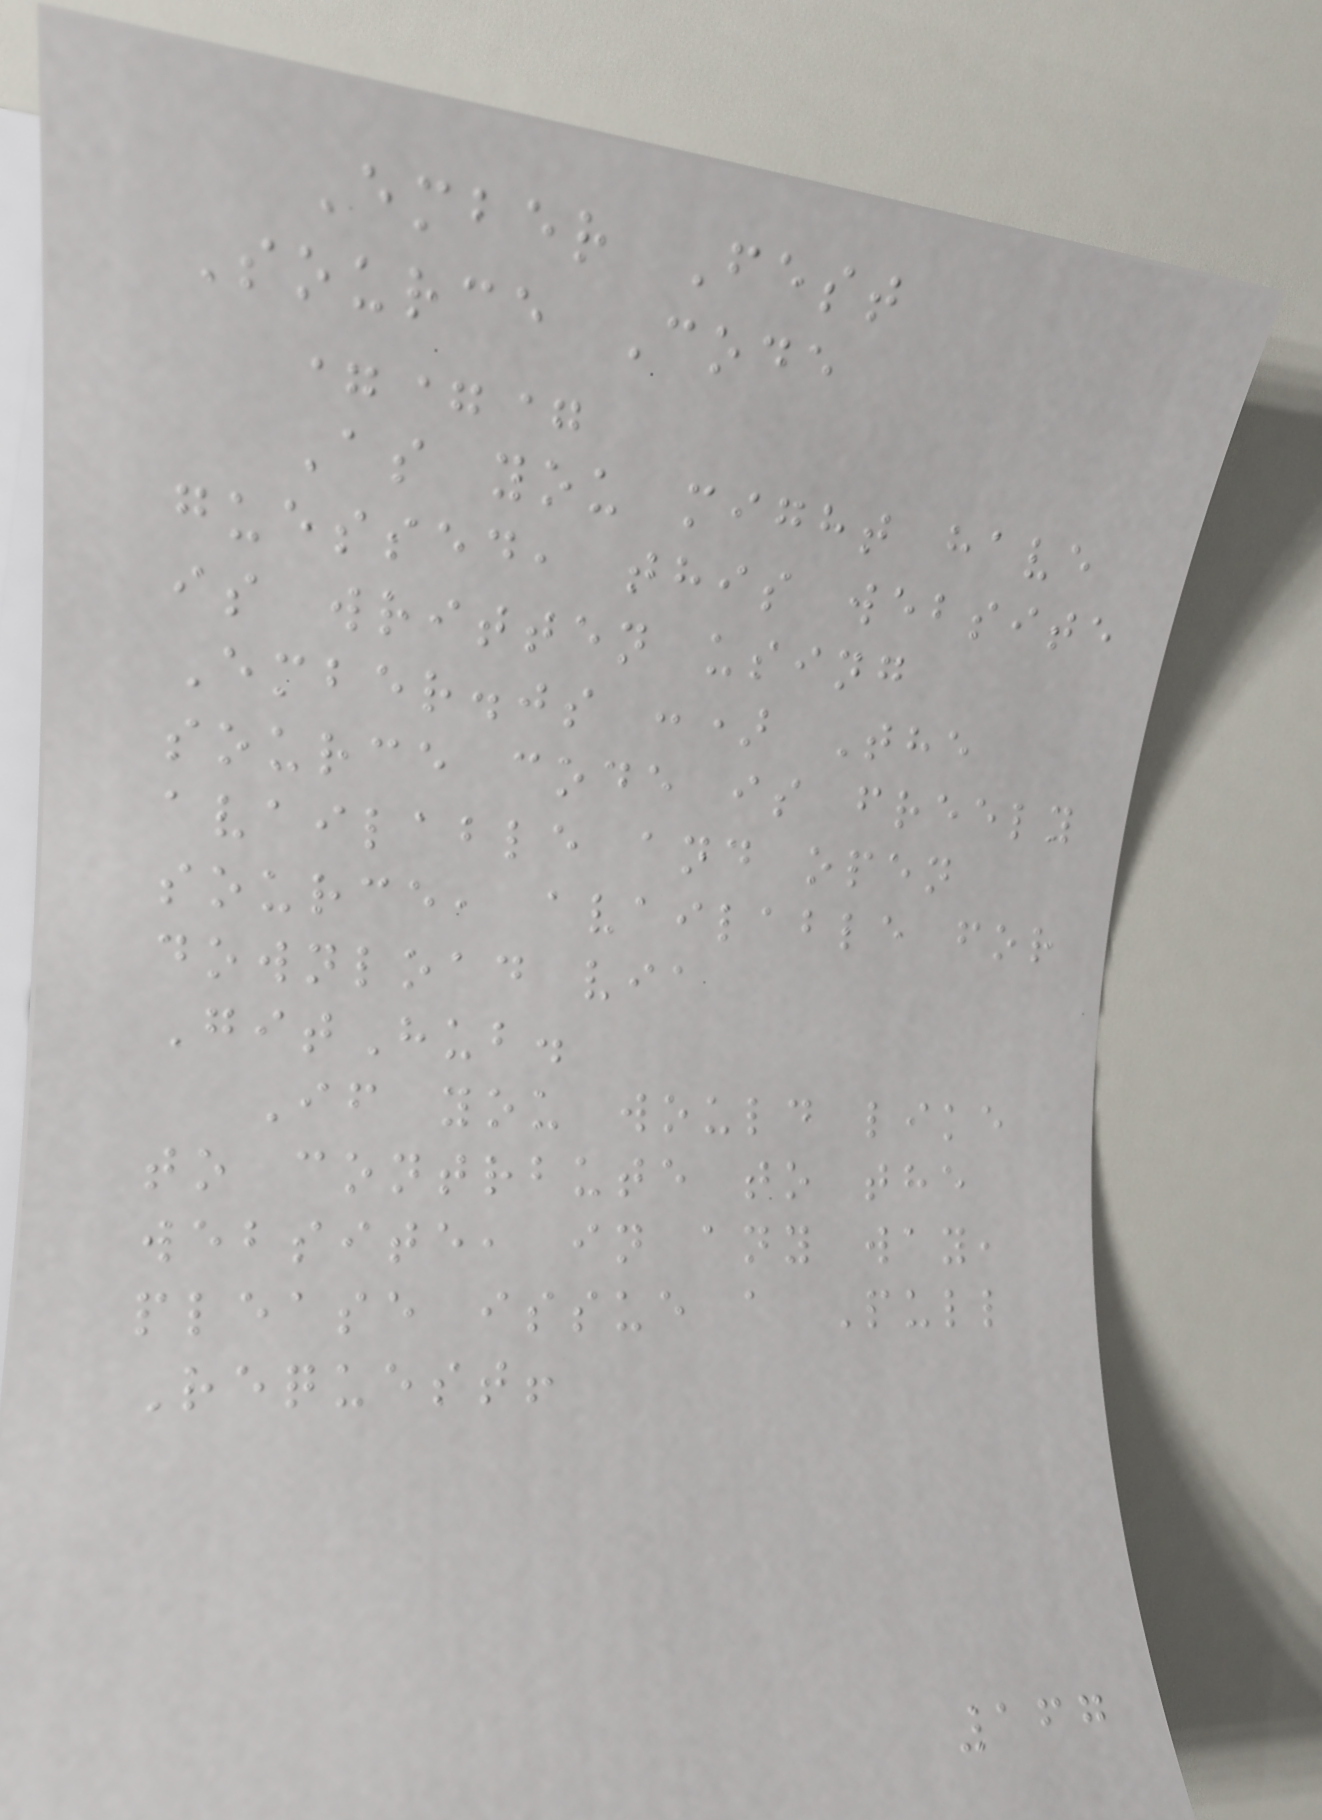Ember Fest
Source Code
===
As you might have
guessed, this website
is written using
Ember.js :) The
source code is freely
available and open
source, available for
download via
GitHub.
If you would like
to contrbute to the
website, in any way,
please issue a Pull
Request!
167
